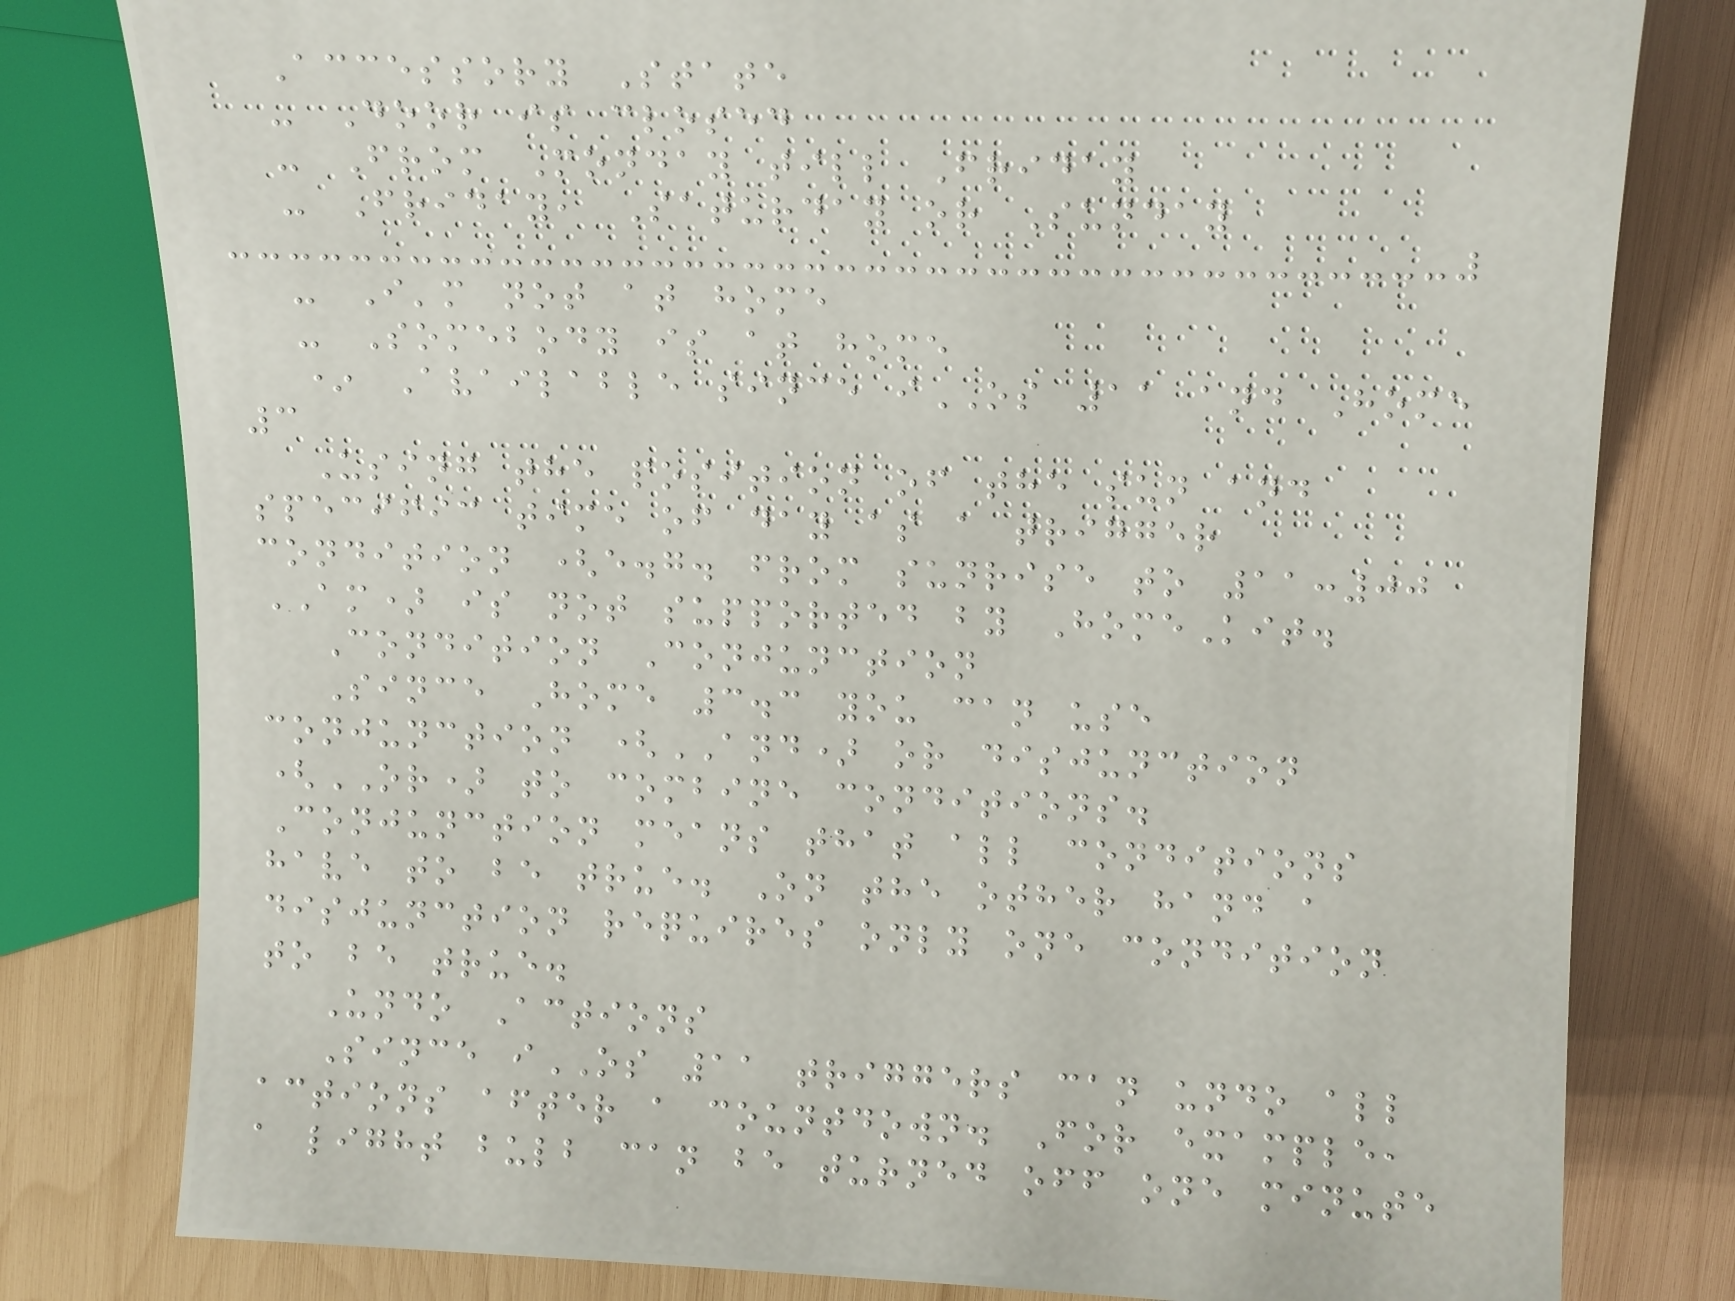Accessory State
- Door is closed
- From Monday till Friday
- Friday, Saturday or Sunday
- I'm not at home
- Somebody is at home
* Available since iOS 11 and Home
3
Using the position of the sun and
specific time of day as a trigger
condition (e.g. from sunrise to 11:00
AM) is not supported by HomeKit.
Condition Conjunction
Since Home 3.3 you can use
conjunction (AND) or disjunction
(OR) to combine conditions.
Conjunction means that all conditions
have to be true. On the other hand a
disjunction requires only one condition
to be true.
Undo Actions
Since iOS 11 triggers can undo all
actions after a countdown. For example,
a light bulb can be turned off one minute
